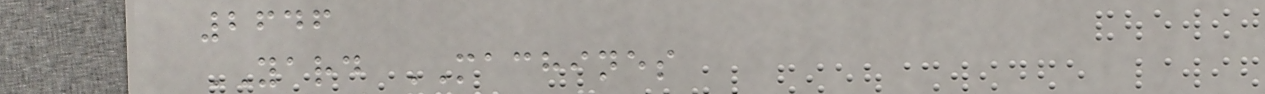2646
YARD MACHINES
